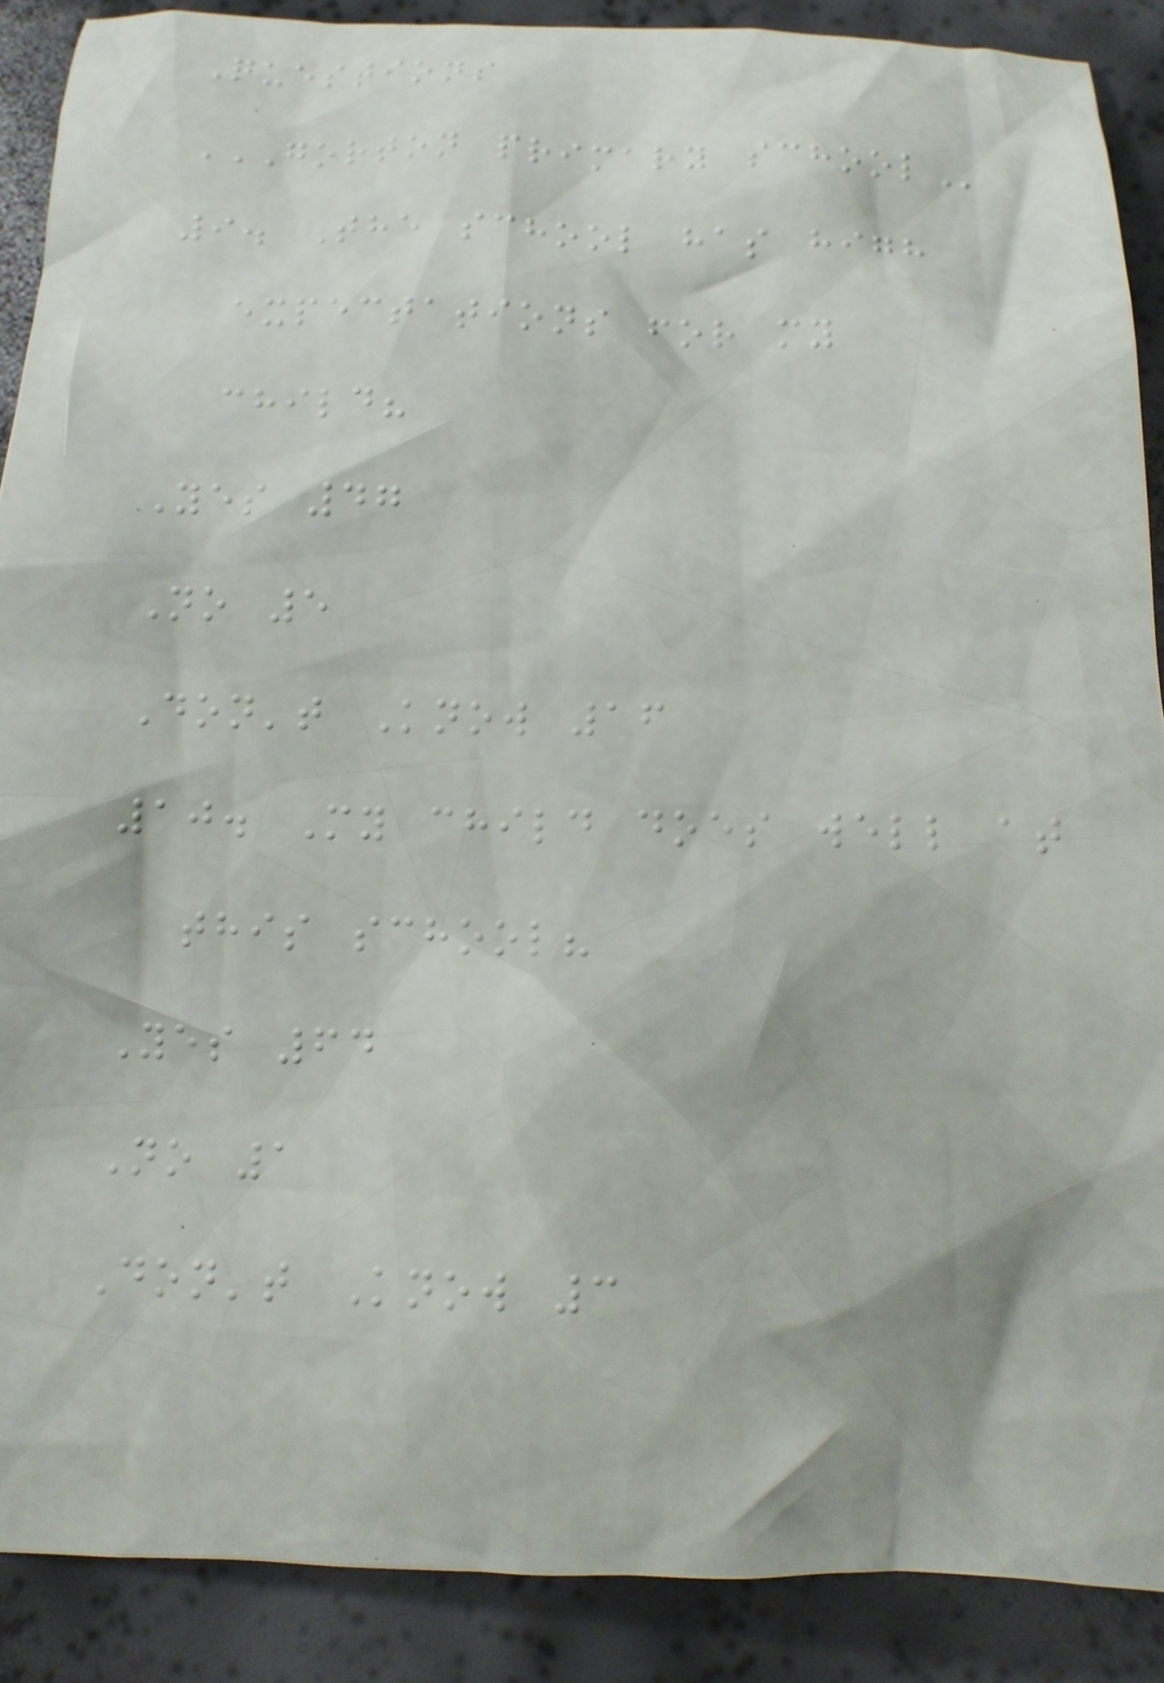Questions
GORTON PRIMARY SCHOOL
9. The school has high
expectations for my
child?
Yes 47
No 5
Don't Know 16
10. My child does well at
this school?
Yes 64
No 1
Don't Know 3
